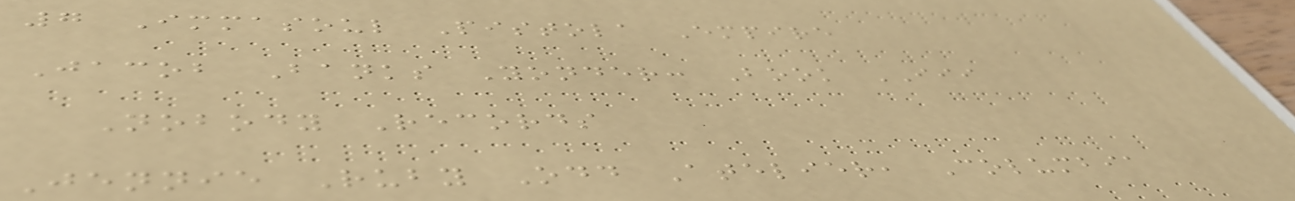7 Immasoul Pistola Empire
Jacob Banks Yonder: Book III
Nobody Records
Jennie Ruby Odd Atelier, Columbia
